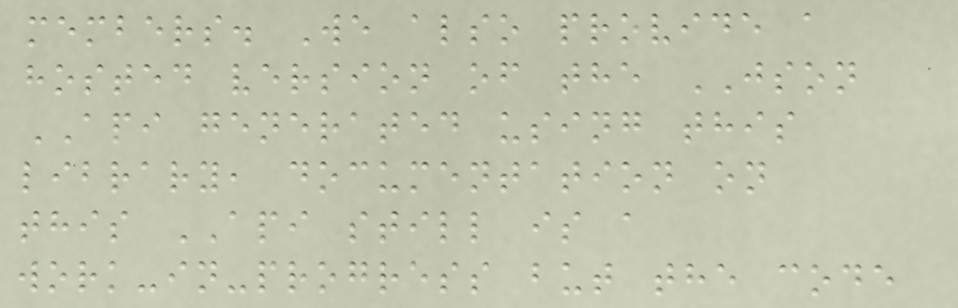members. We also provide a
hosted version of the JSON
API generated using this
library, documentation on
this API still is a
work-in-progress but the code
